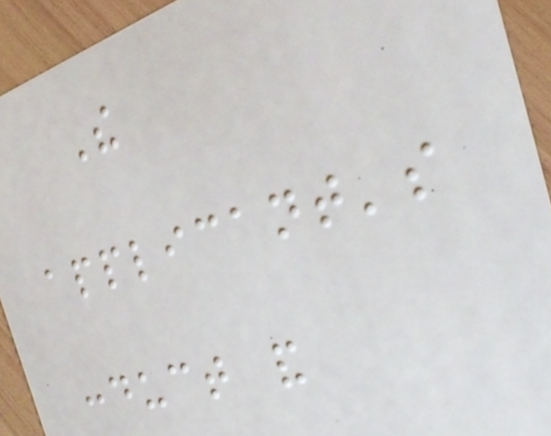The
applicant's
conduct and
